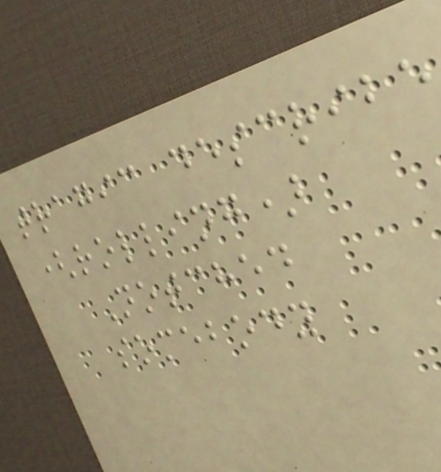tragic describe
(rolling)
Notched
somebody
